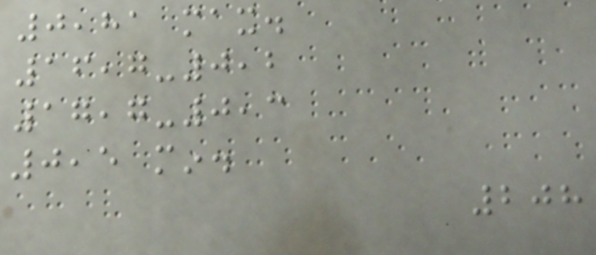0,81 max.
16,7-0,2
17,7-0,3
0,5 min.
208
